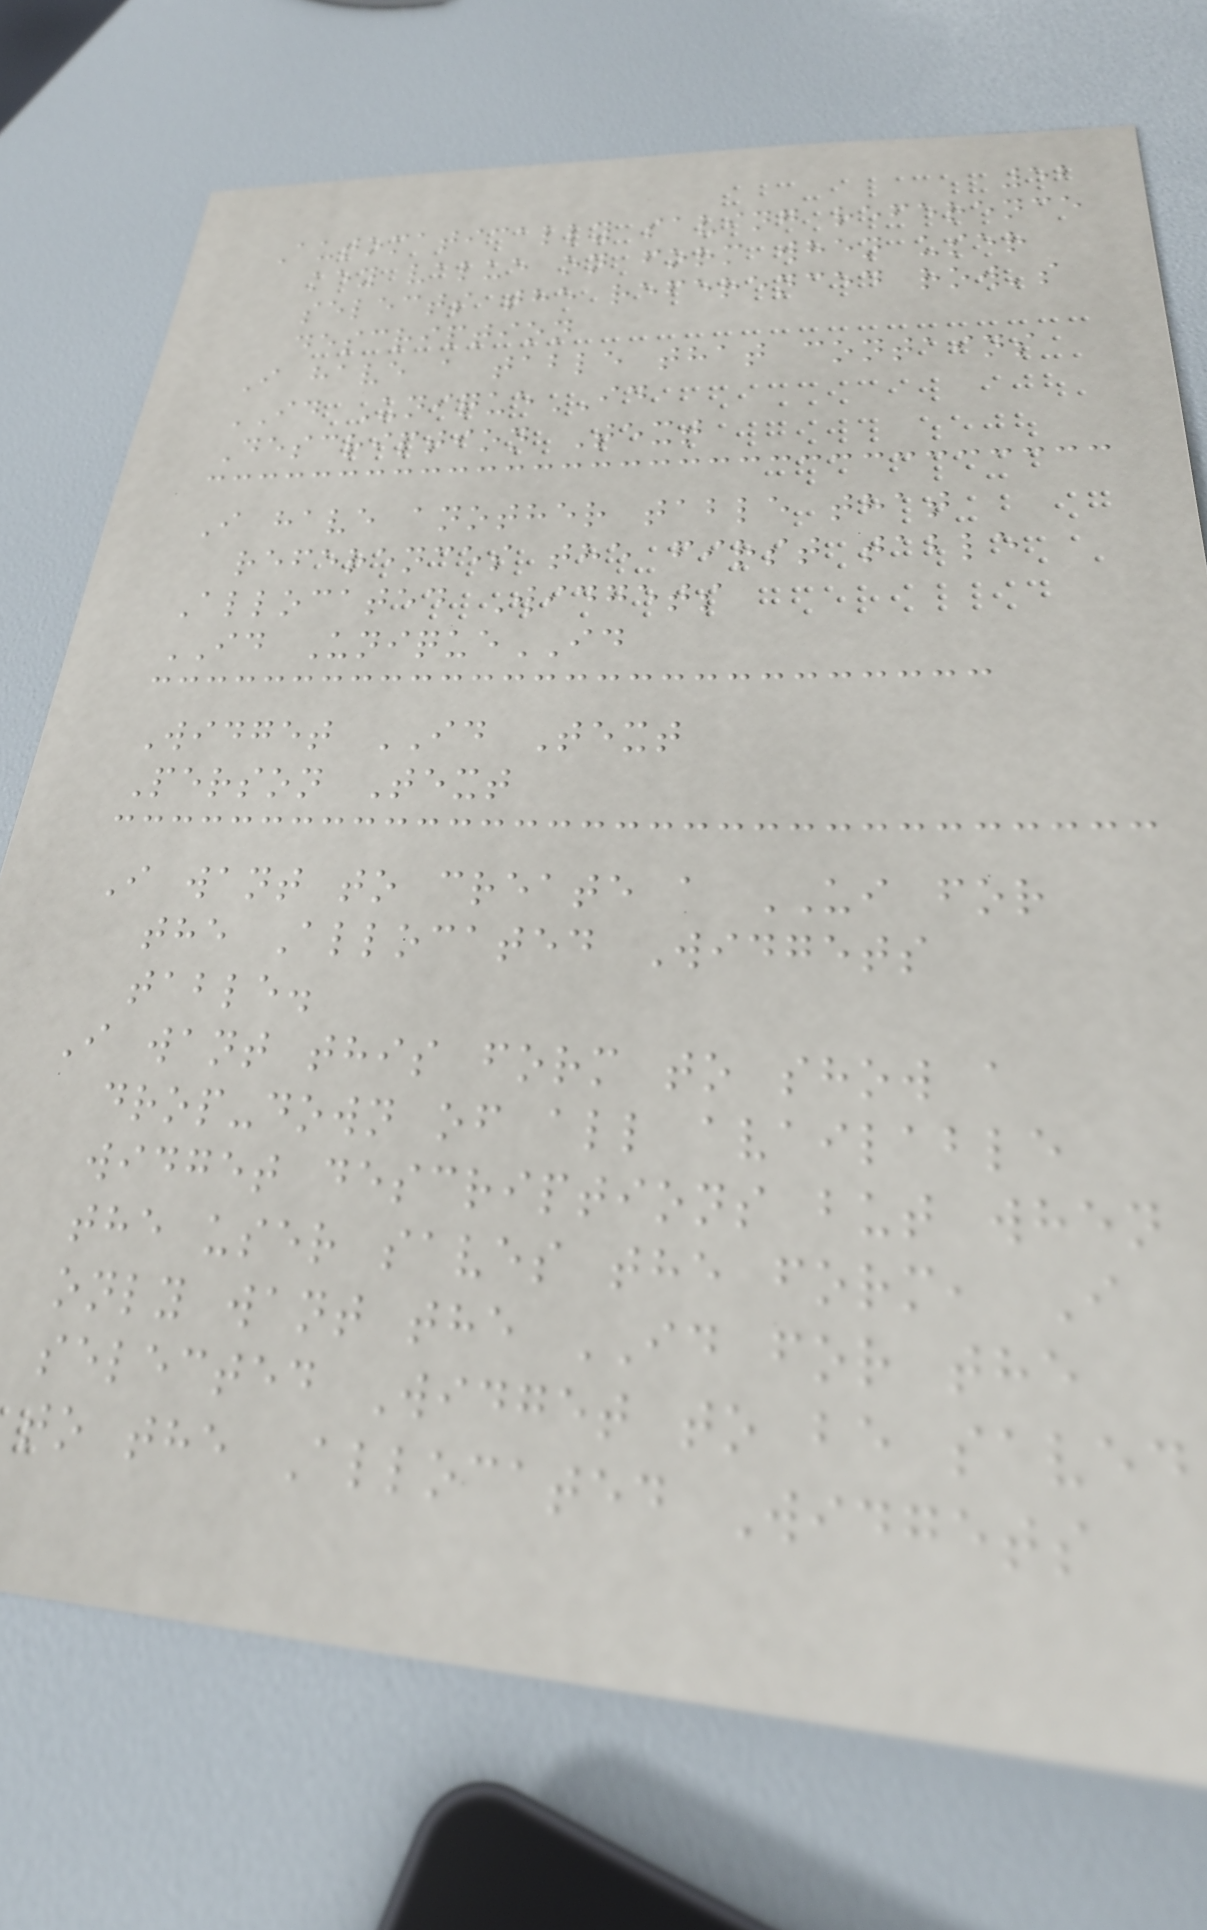52
Automatically saving reference
key value on form when user
selects the referenced row's
description
I have a table that contains
ID UniqueID
Description Text
I have another table that
references the first table
Allocated Widgets
ID UniqueID
Widget ID Text
Person Text
I want to create a UI for
the Allocated Widgets
table.
I want this form to show a
drop-down of all available
widget descriptions but when
the user saves the form, I
only want the ID for the
selected Widget to be saved
to the Allocated Widgets
